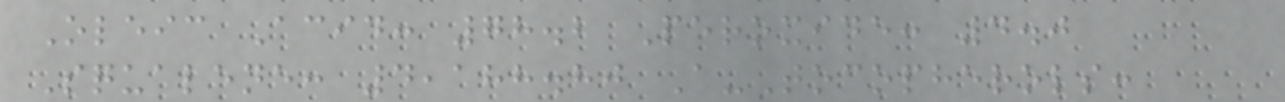Oleic Acid: 78.2 Peroxide: 4.0
Squalene: 4,188.80 A-Tocopherols:
